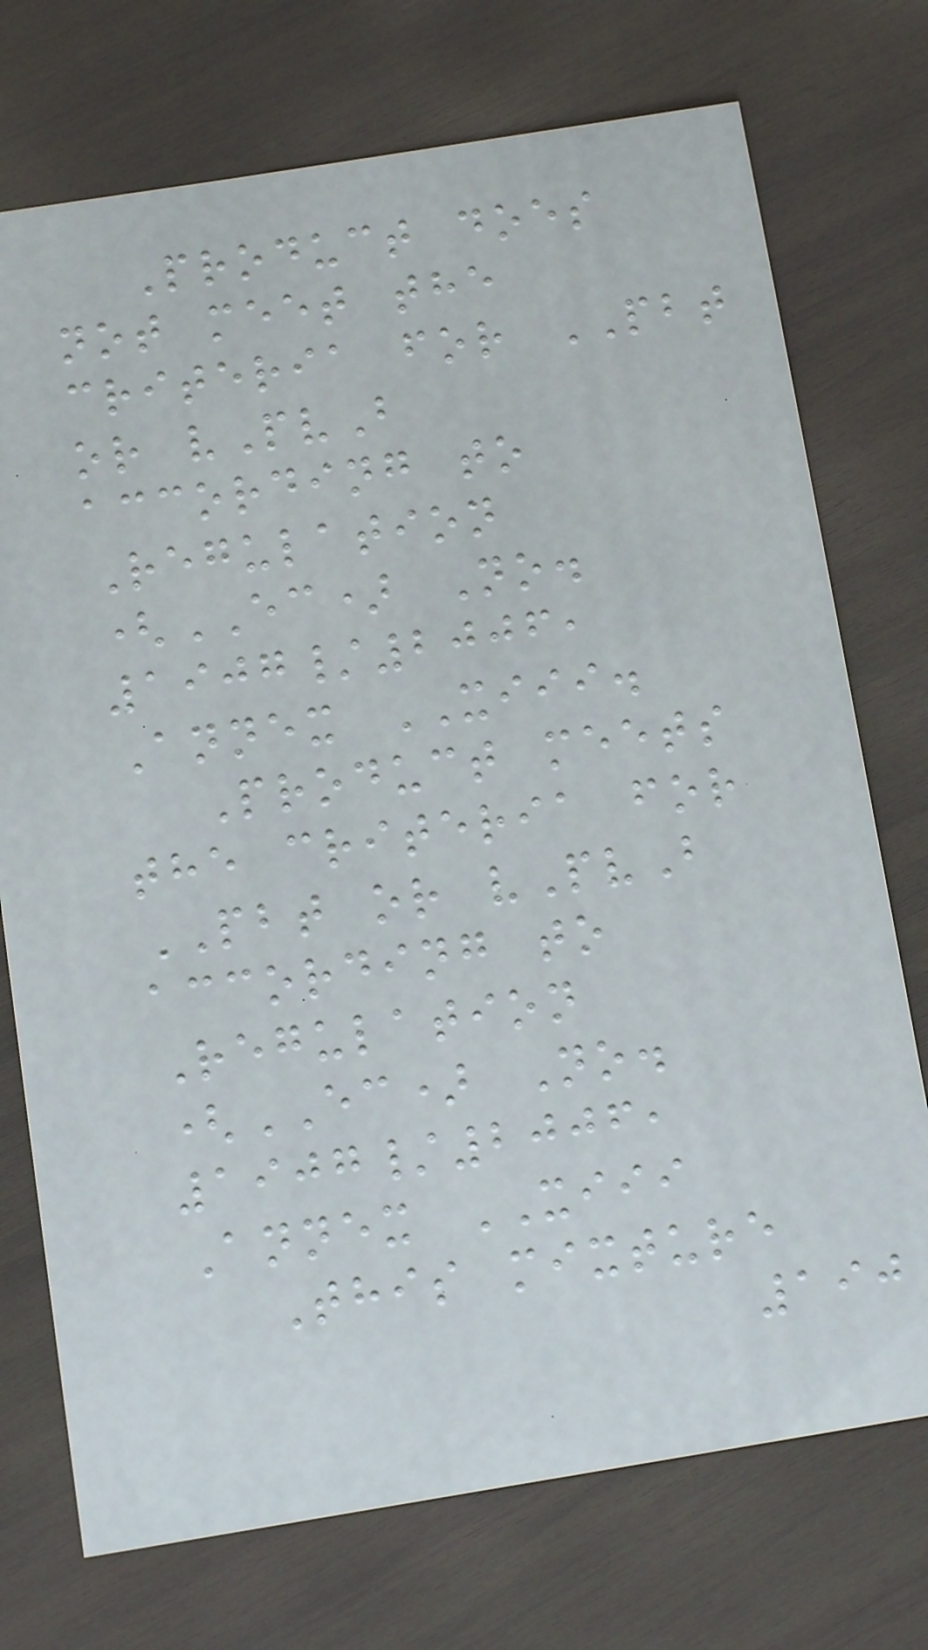Product does
not meet the
criteria for PBT
or vPvB
according to
Regulation
(EC) No.
1907/2006,
Annex XIII.
Product meets
the criteria for
PBT or vPvB
according to
Regulation
(EC) No.
1907/2006,
Annex XIII
This mixture
190
